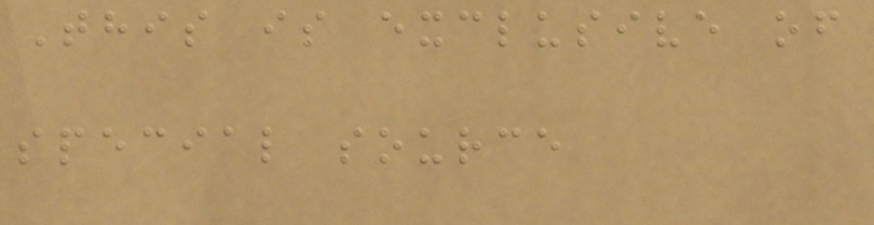This is exclusive of
special source
